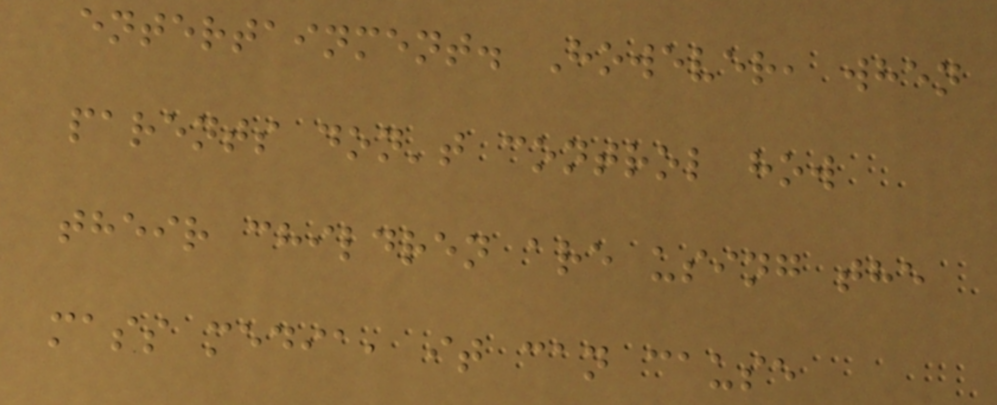entertainment. However, when
parents don't control how
their children are using the
mass media, it can cause
